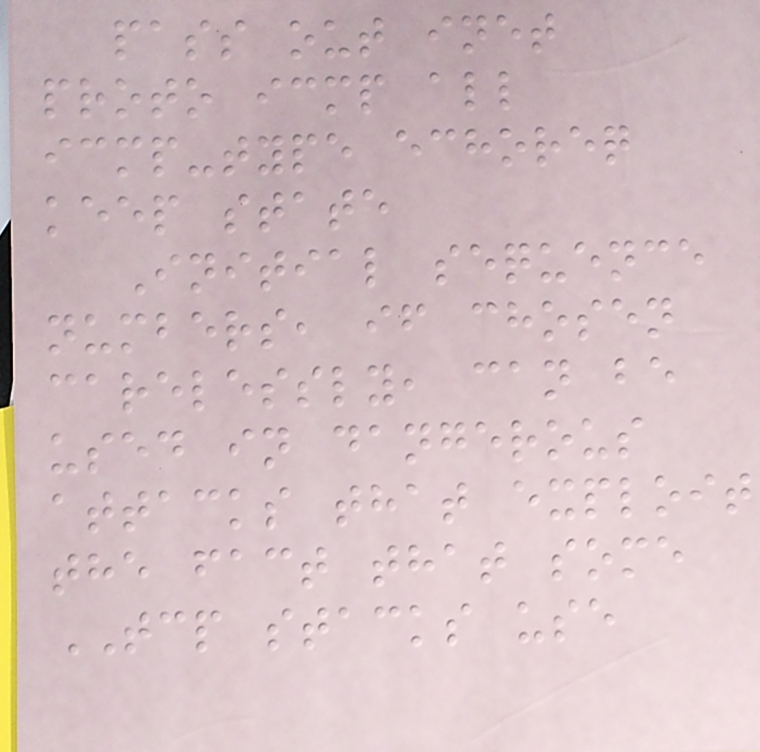pass out inet
proto icmp all
icmp-type echoreq
keep state
Initial sequence
numbers, if chosen
carelessly, can be
used in dangerous
attacks that exploit
the fact that some
TCP stacks use
